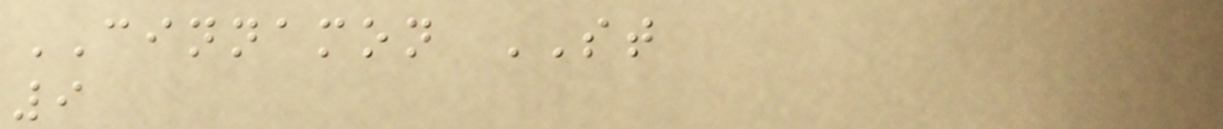CINNAMON ST
9
